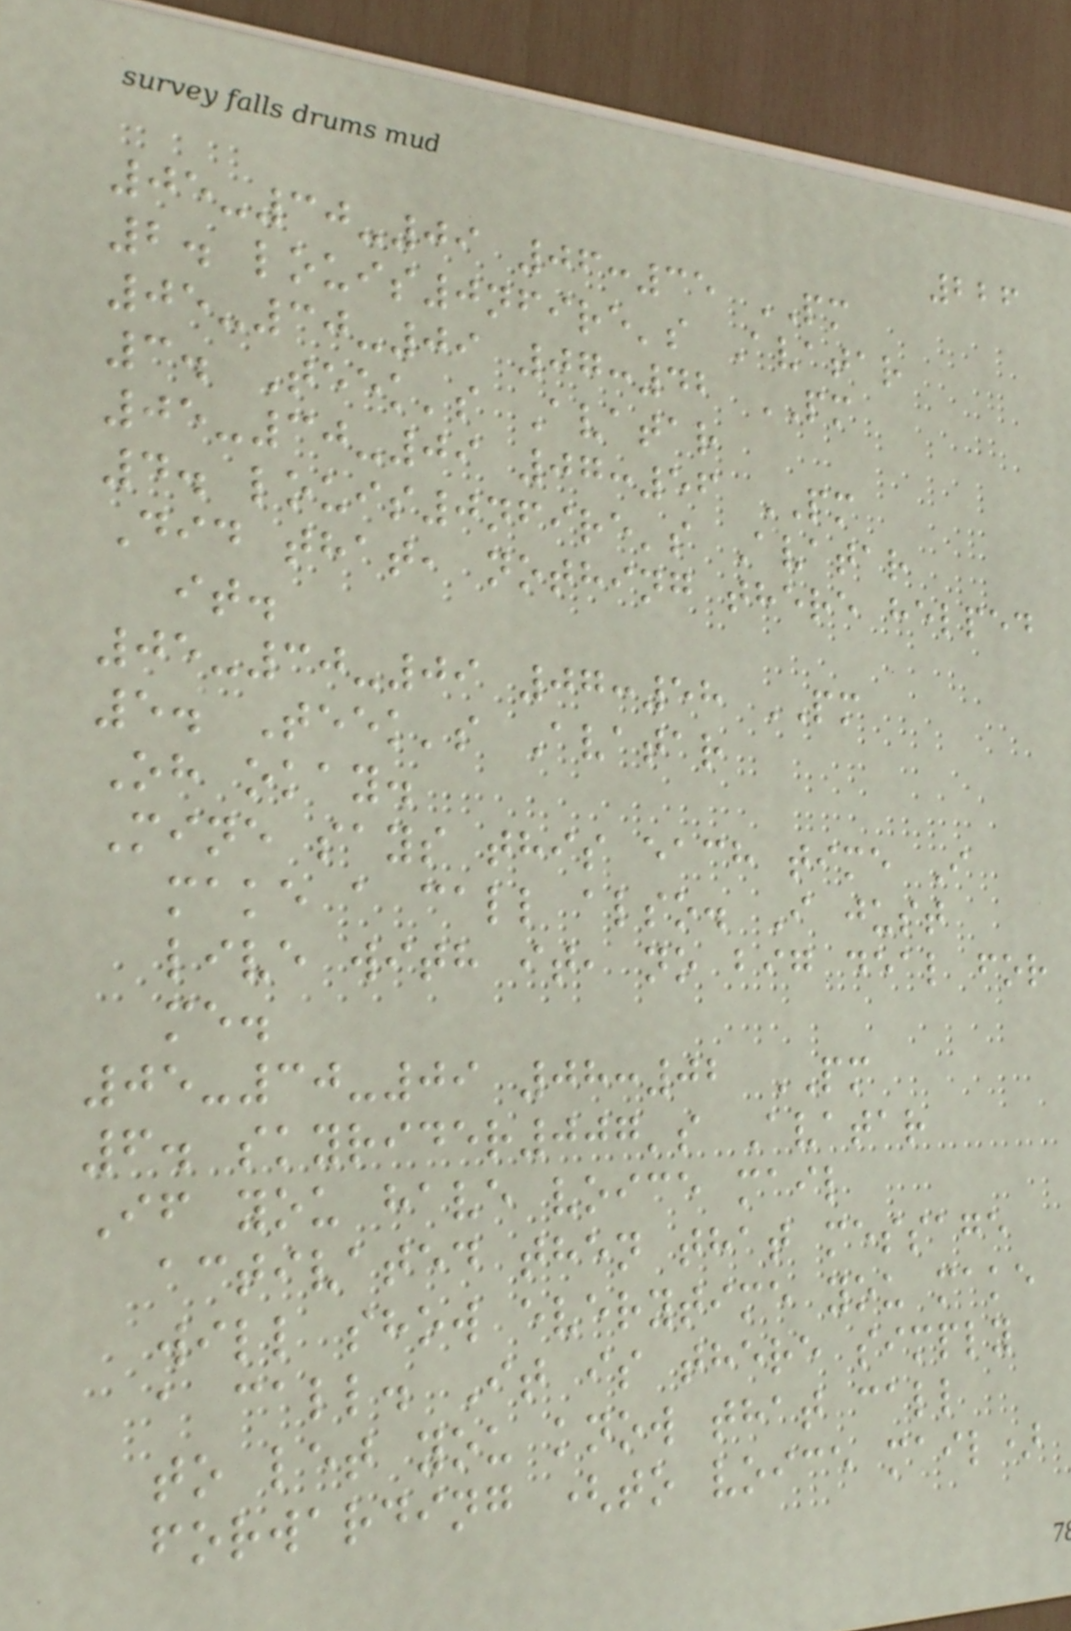226
05-30-09 06:35 PM
2. louis0nfire's Avatar
05-30-09 07:42 PM
3. Teek's Avatar
05-30-09 07:56 PM
4. louis0nfire's Avatar
Did that, nothing there helped
it.
05-30-09 07:58 PM
5. Teek's Avatar
Oh okay.
Mine says this each time I
make a call also. I just
live with it, no big deal for
me.
05-30-09 08:02 PM
6. skyrider007's Avatar
If you have voice mail
activated then that message
will show everytime you make
a call. It is there simply
to let you know that call
forwarding (to voice mail)
